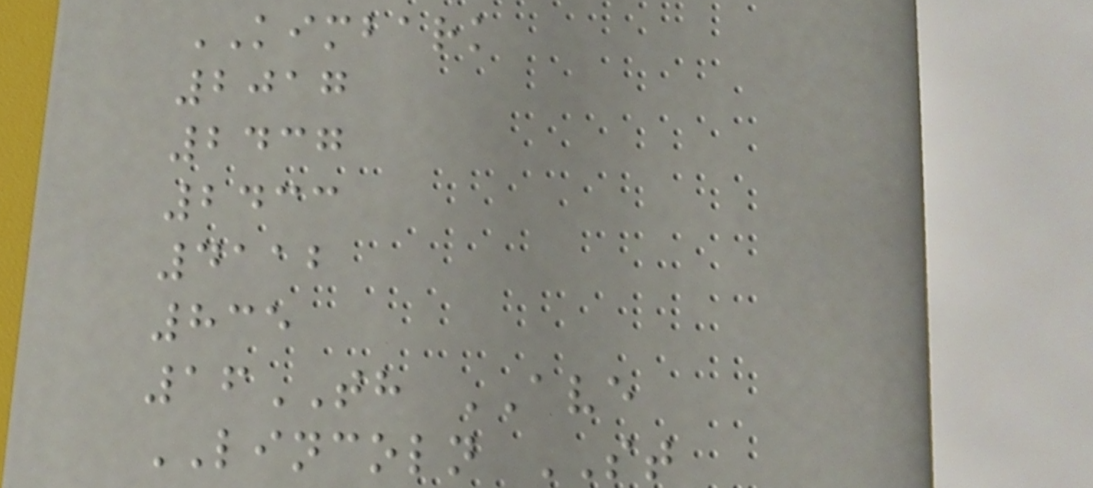KIMBARK
2017
2437
2433
4112
835
16TH AVE
LINCOLN ST
